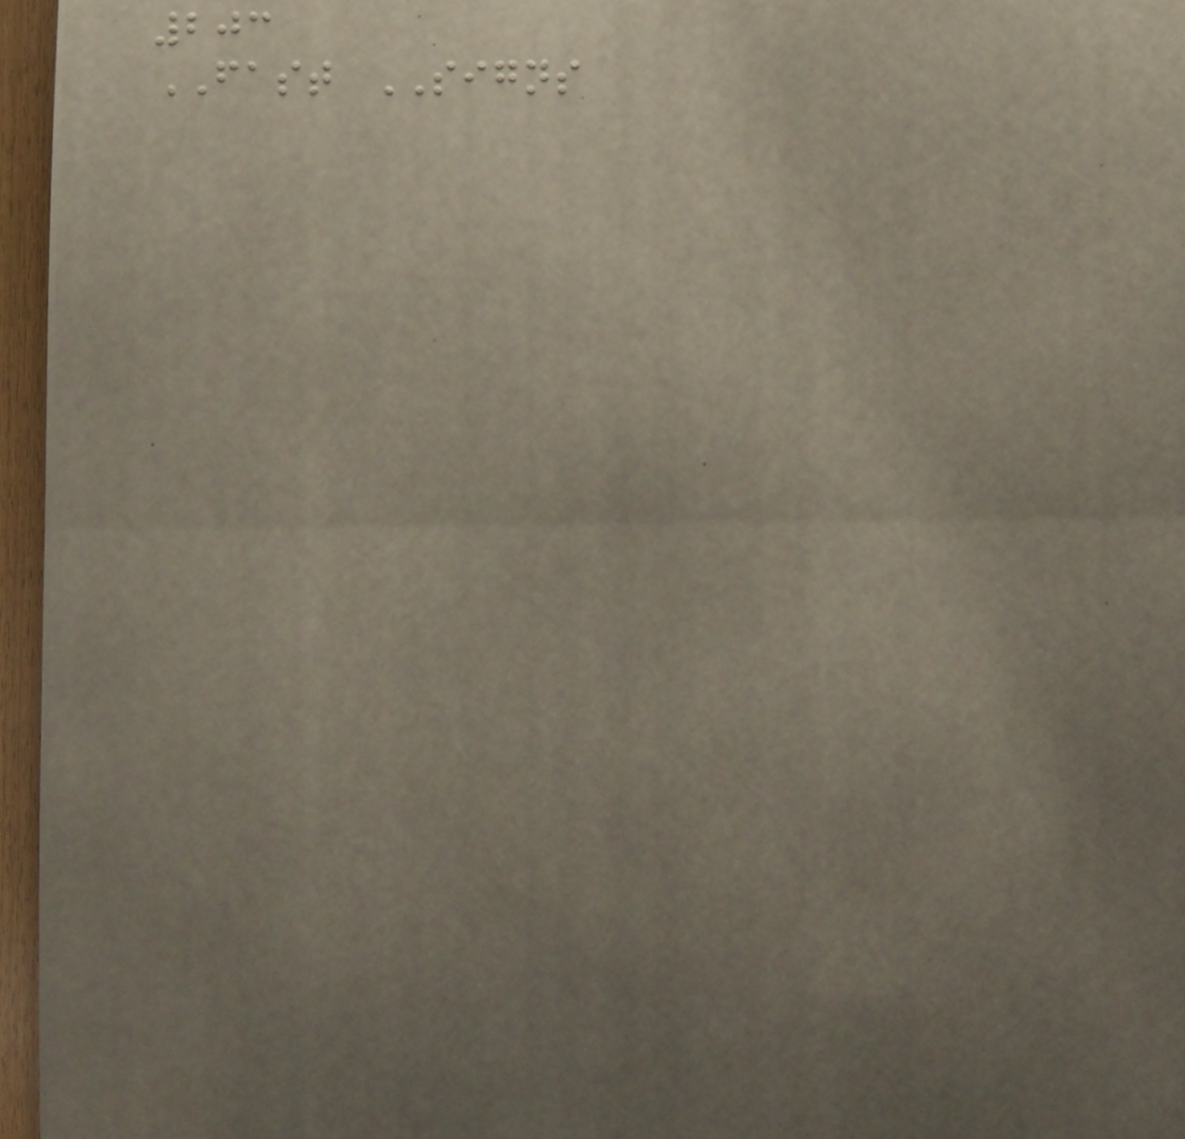203
FAST SIGNS
